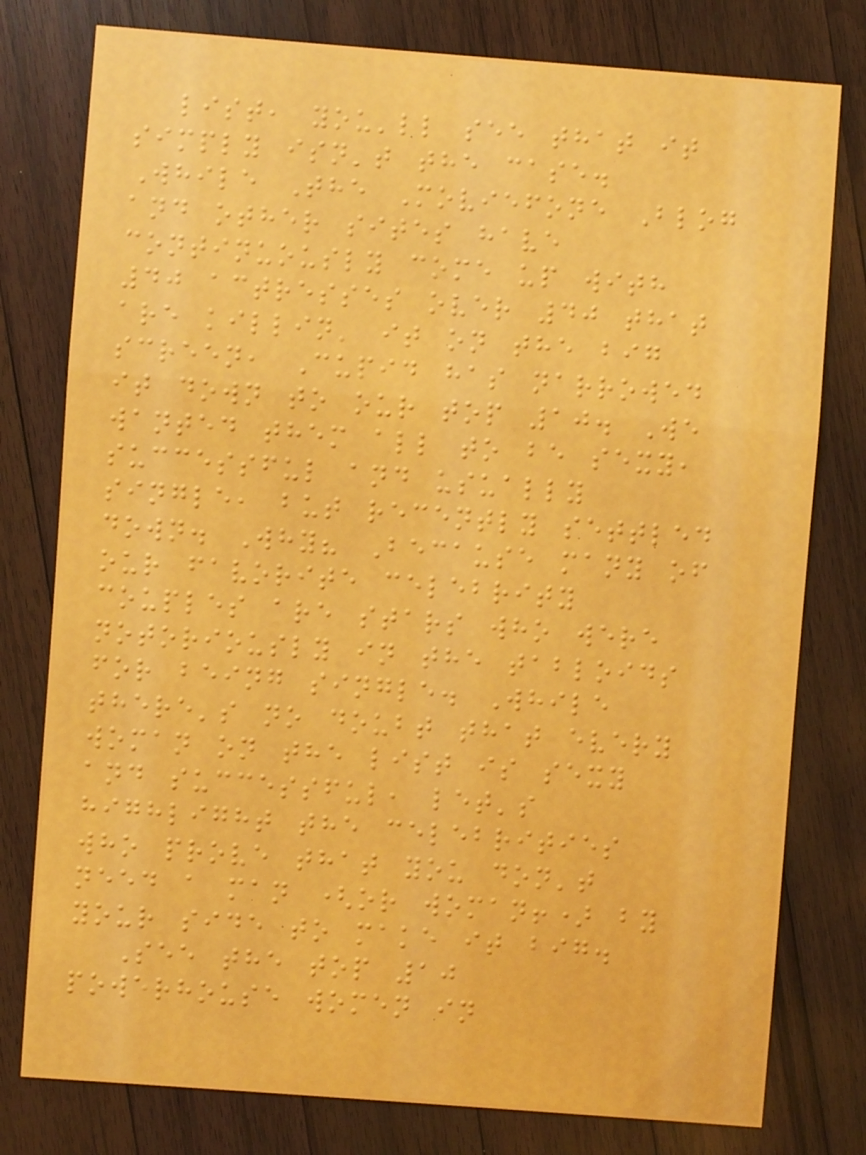list, you'll see that it
simply isn't the case.
While The Moviefone Blog
and other sites have
continuously come up with
40 actresses over 40 that
are killin' it on the big
screen, Cupid has narrowed
it down to our top 10. We
wanted them all to be sexy,
successful and usually
single, but recently settled
down. Why? Because many of
our favorite celebrity
couples are stars who were
notoriously in the tabloids
for being single. While
there's no doubt that every
woman on the list is sexy
and successful, let's
highlight the celebrities
who prove that you don't
need a man (or woman!) by
your side to make it big.
See the top 10
powerhouse women in
